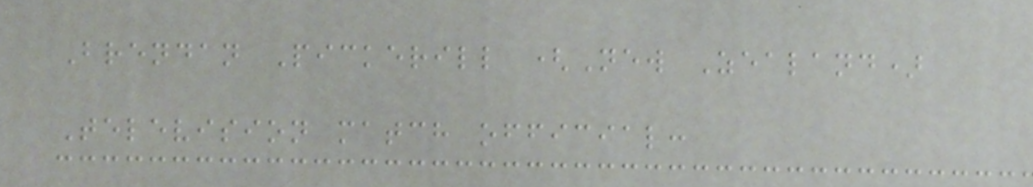Brendan Pickerill (New Zealand)
Television match official:
